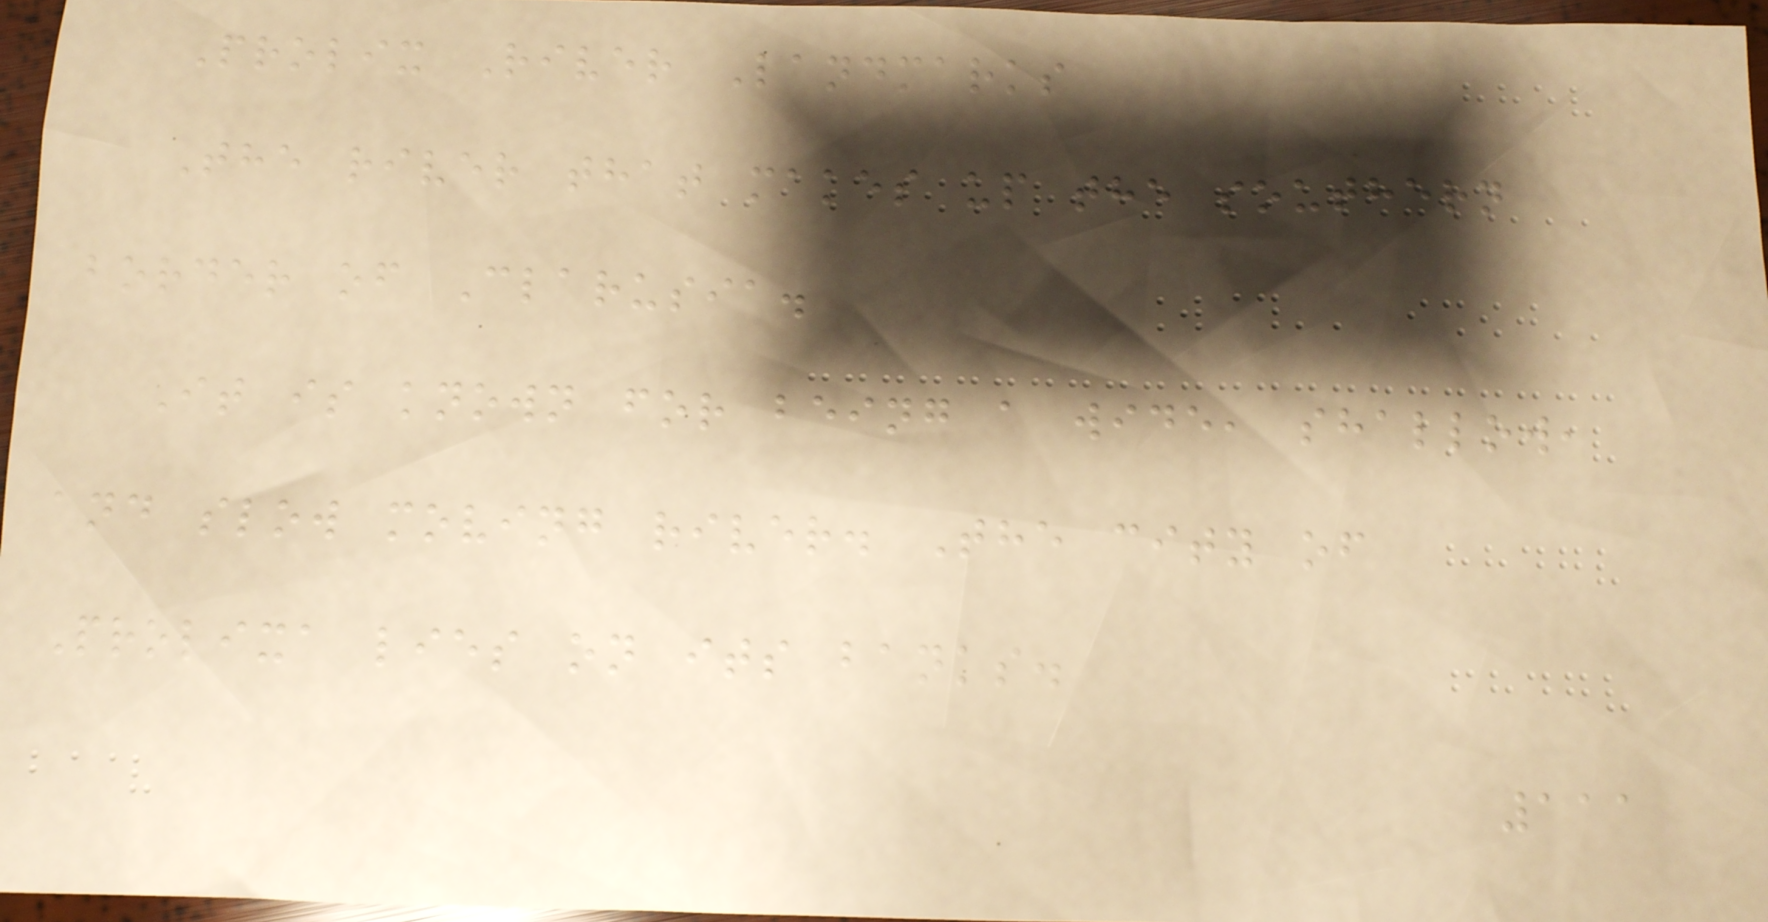Prolix River Landmarks
The river that makes up the southern
border of Clarusia.
It is known for being a wide, shallow,
and slow moving river. The city of
Prolixa lies on its banks.
111
